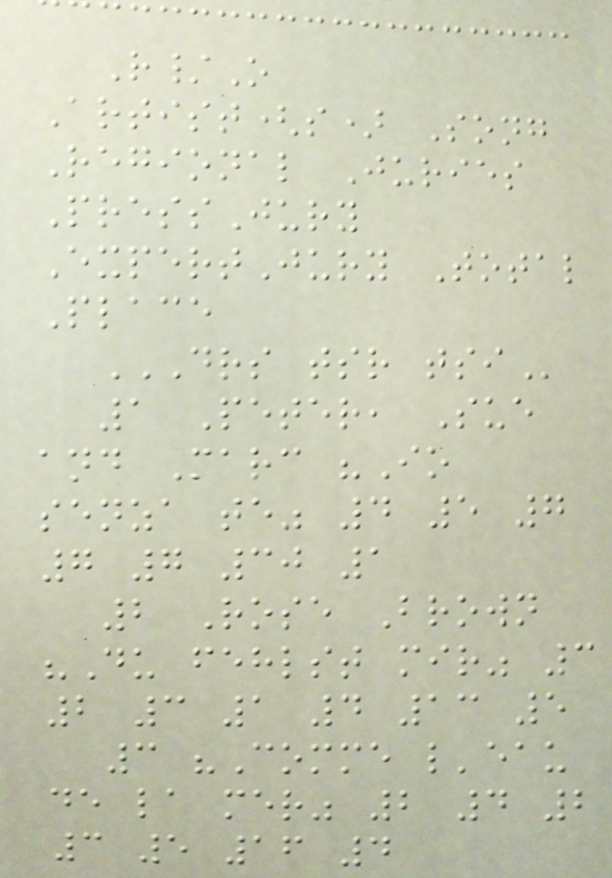R/O
Artist(s) Song
Regional Juries
PressJury
ExpertJury Total
Place
DRS TSR TSI
1 Peter, Sue
and Marc "Io
senza te" 4 5 7
7 7 30 1
2 Rose Brown
"Du fehlst mir" 3
2 3 1 4 13 5
3 "Comme l'eau
de la mer" 2 4 2
3 5 16 4
